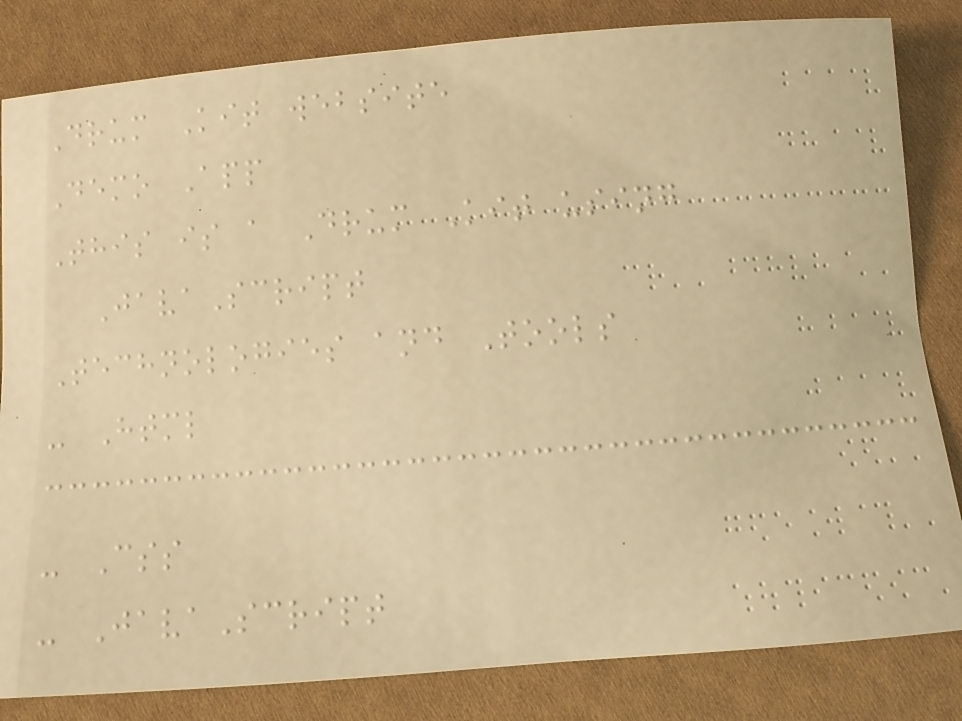Drum Kit website
Demo App
This is a Drum Kit using
JavaScript
Technologies and Tools
- Html
- Css
- JavaScript
